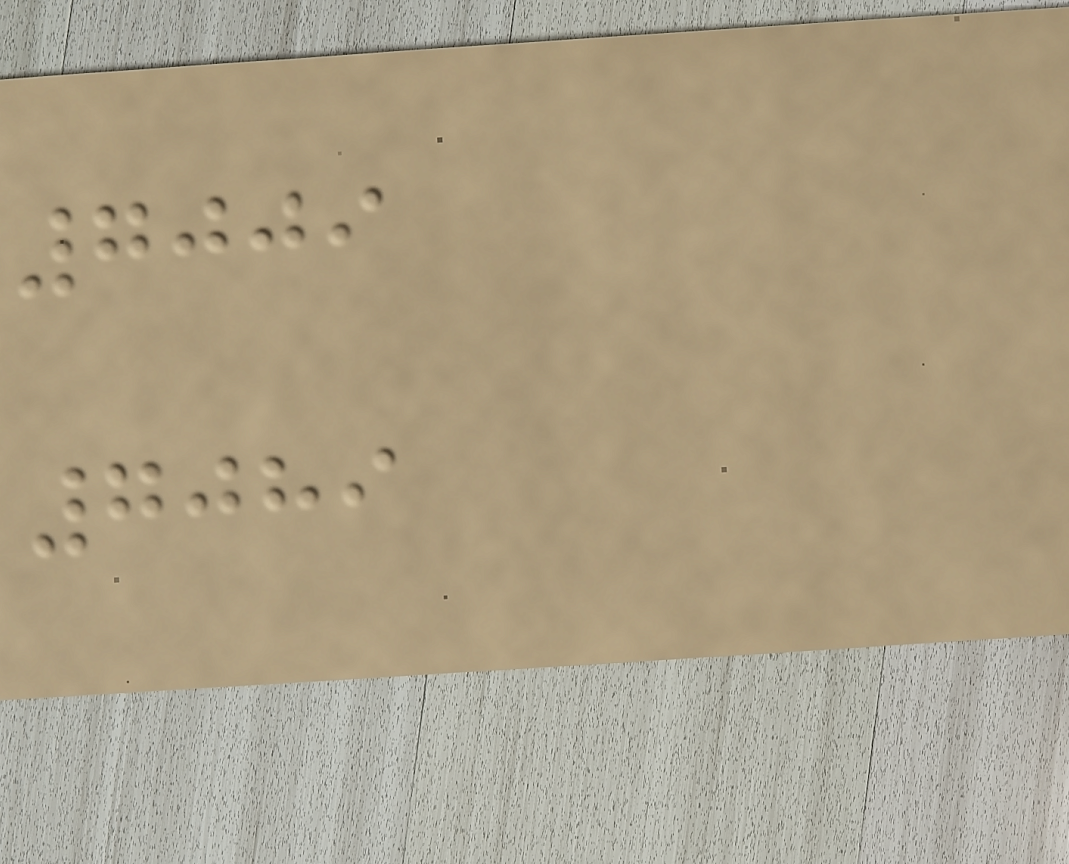7009
7089
